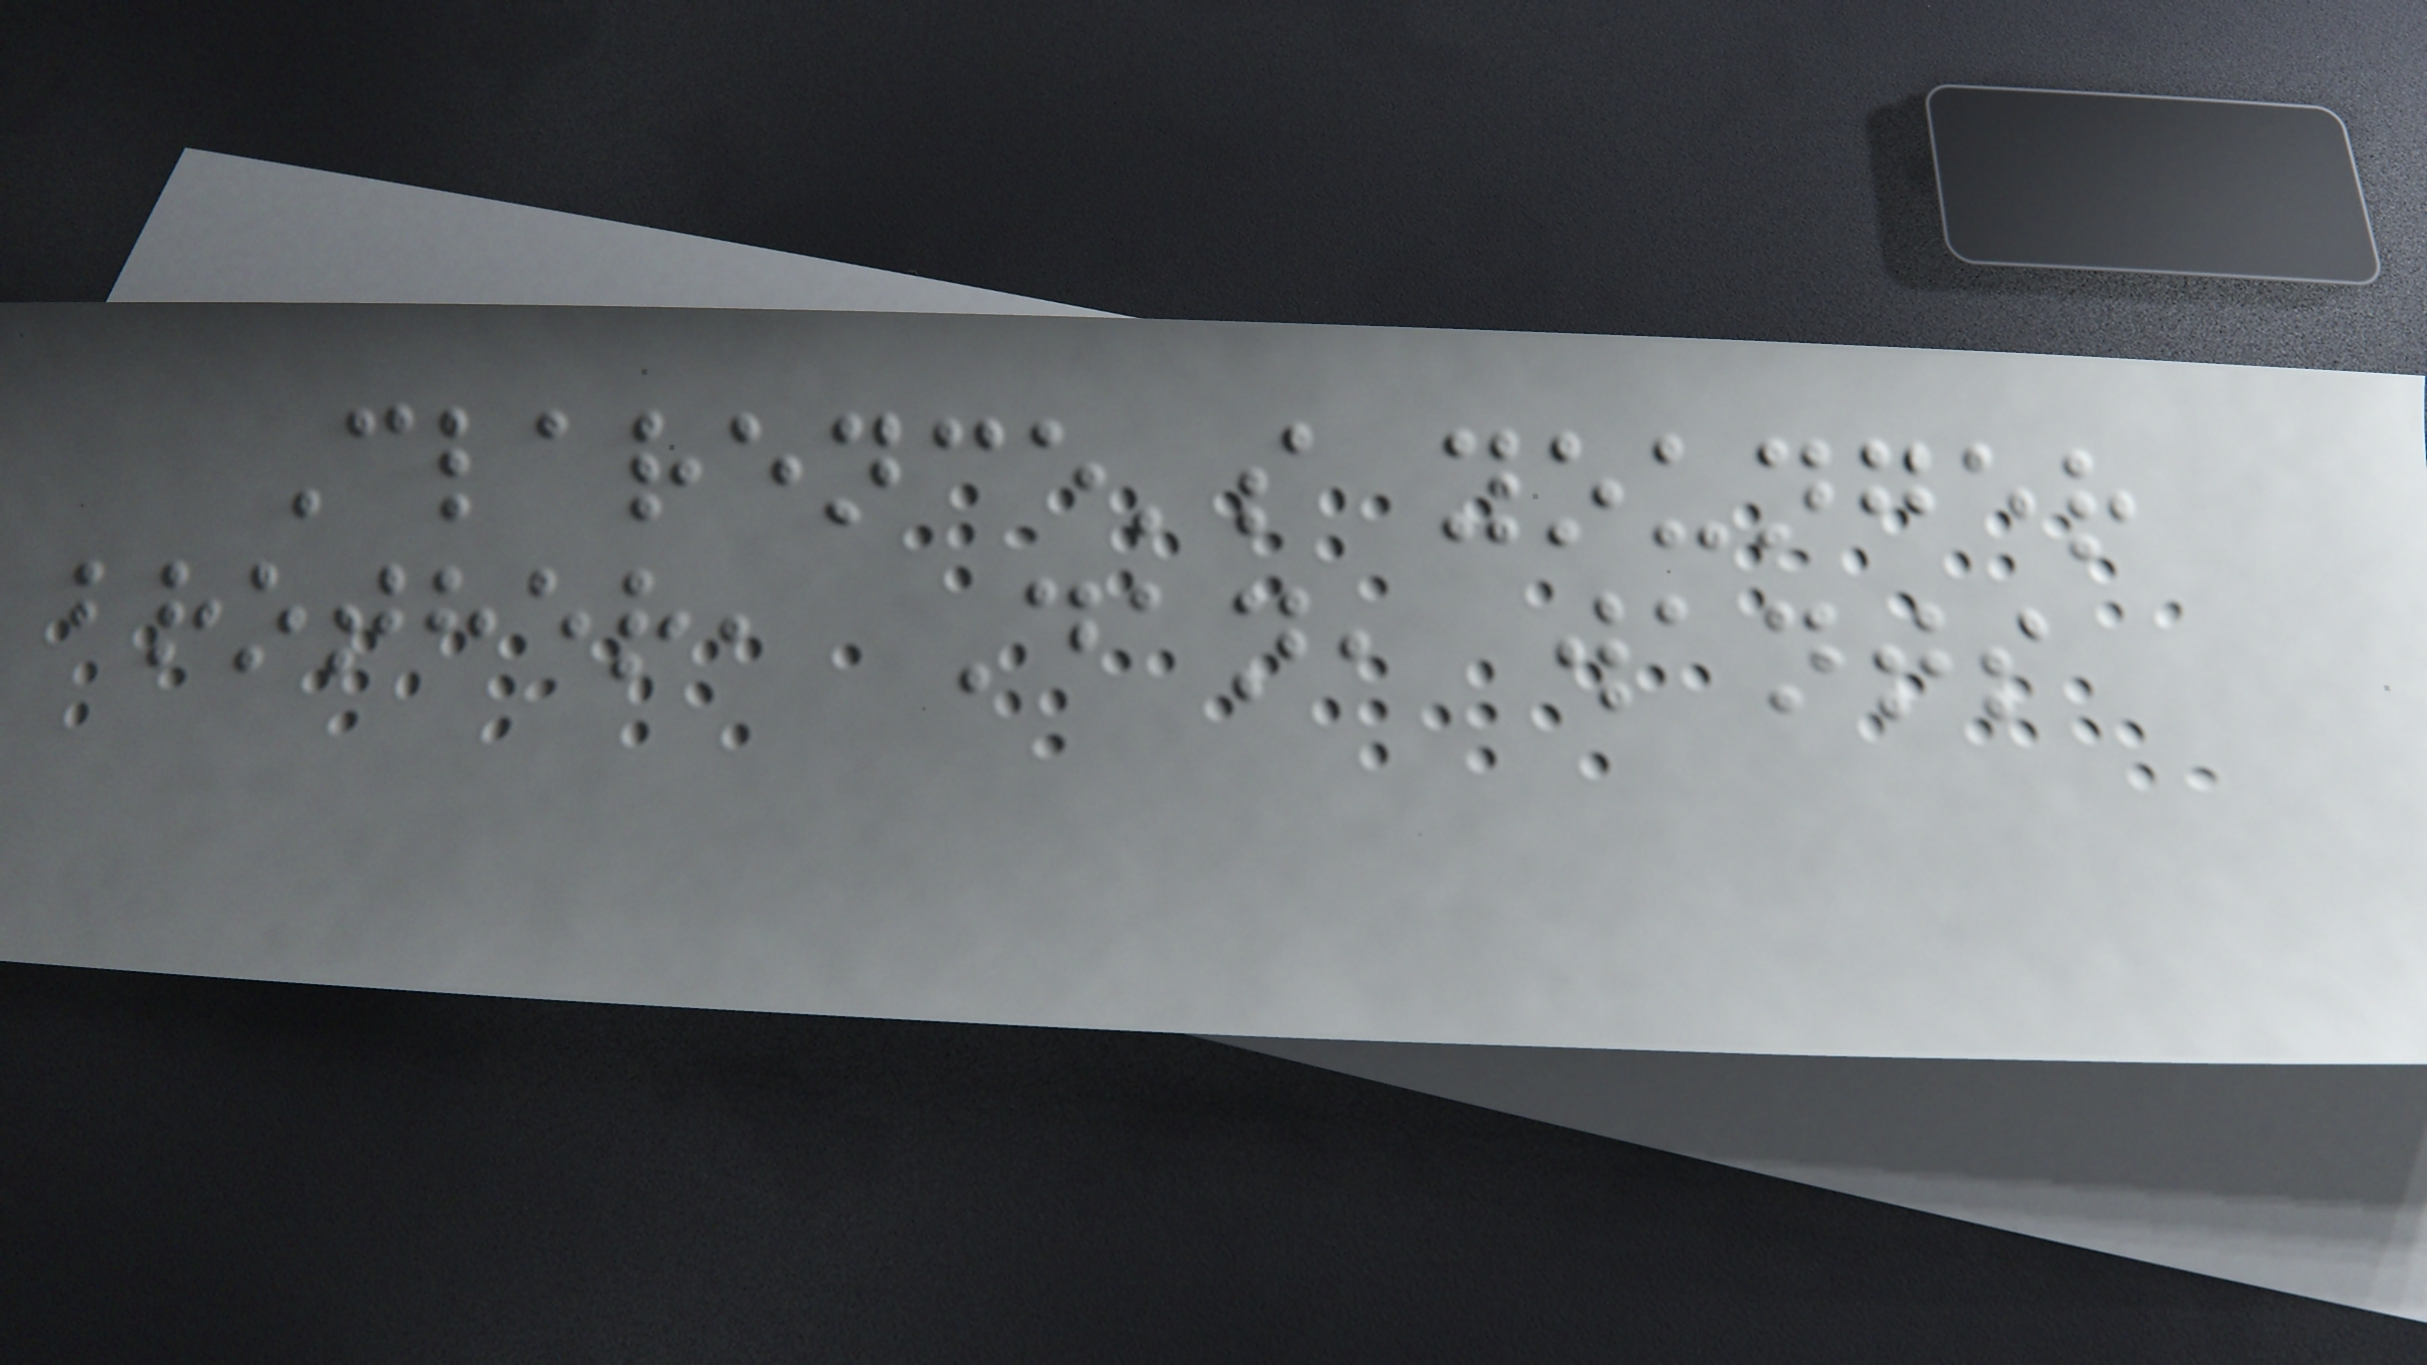Clarence's younger
brother, Dan, wants
